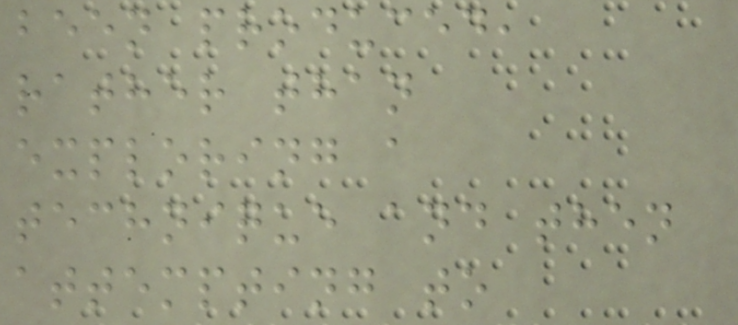been produced,
rather than
exploring a
technique and then
attempting to
